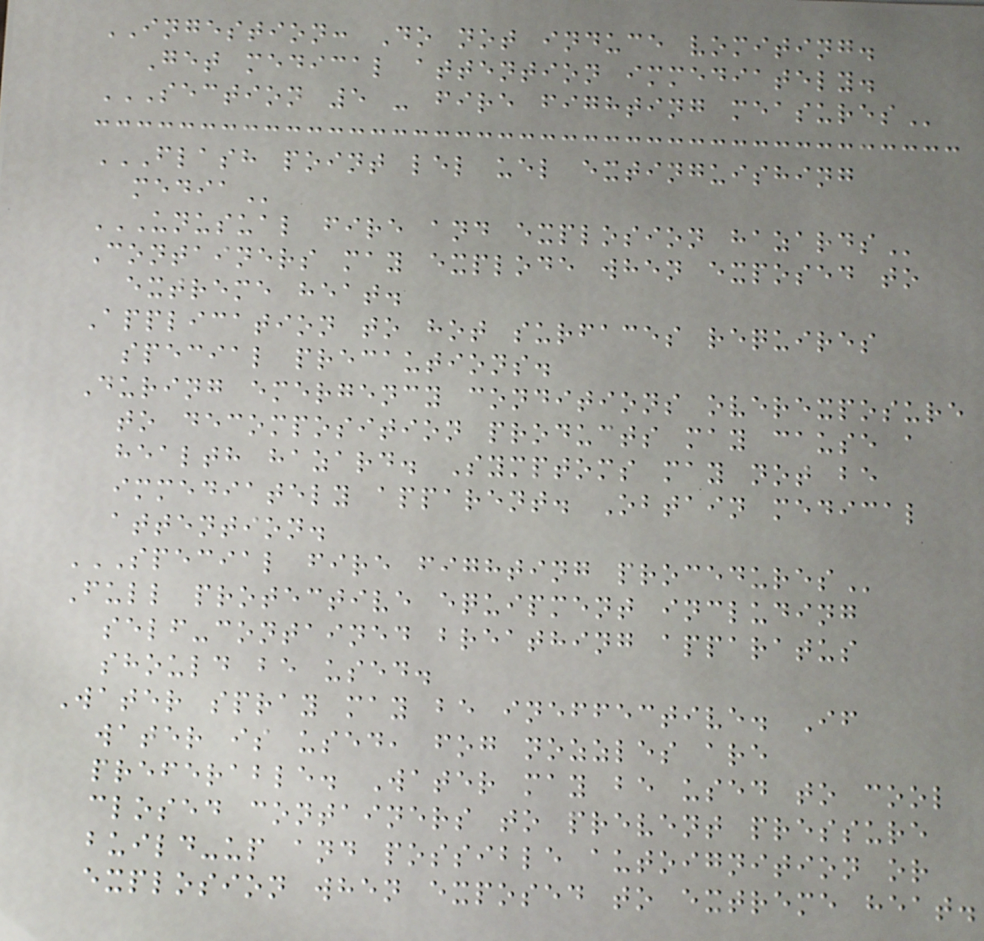INGESTION: Do not induce vomiting.
Get medical attention immediately.
SECTION 5 - FIRE FIGHTING MEASURES
FLASH POINT LEL UEL EXTINGUISHING
MEDIA
UNUSUAL FIRE AND EXPLOSION HAZARDS
Containers may explode when exposed to
extreme heat.
Application to hot surfaces requires
special precautions.
During emergency conditions overexposure
to decomposition products may cause a
health hazard. Symptoms may not be
immediately apparent. Obtain medical
attention.
SPECIAL FIRE FIGHTING PROCEDURES
Full protective equipment including
self-contained breathing apparatus
should be used.
Water spray may be ineffective. If
water is used, fog nozzles are
preferable. Water may be used to cool
closed containers to prevent pressure
build-up and possible autoignition or
explosion when exposed to extreme heat.
